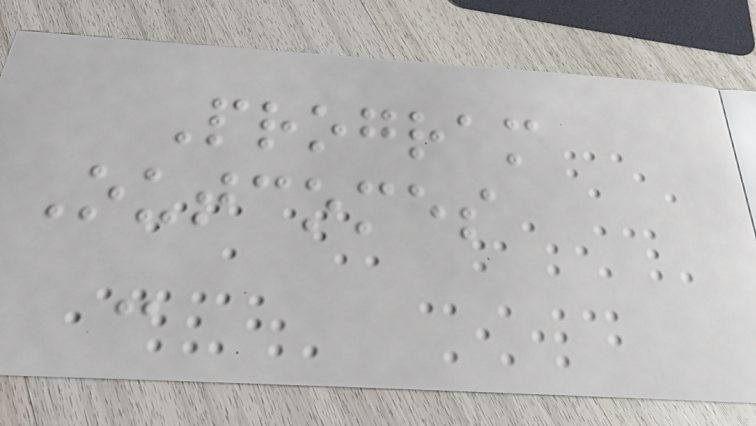Program
Outcomes
-
